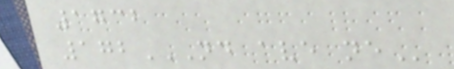1732
172ND AVE NE
